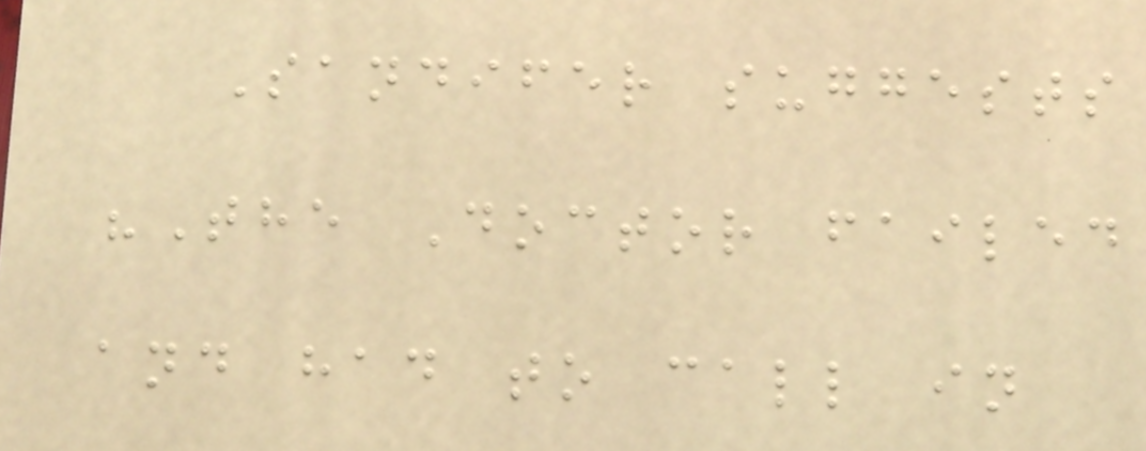Sandifer suggests
"The Doctor failed
and had to call in
